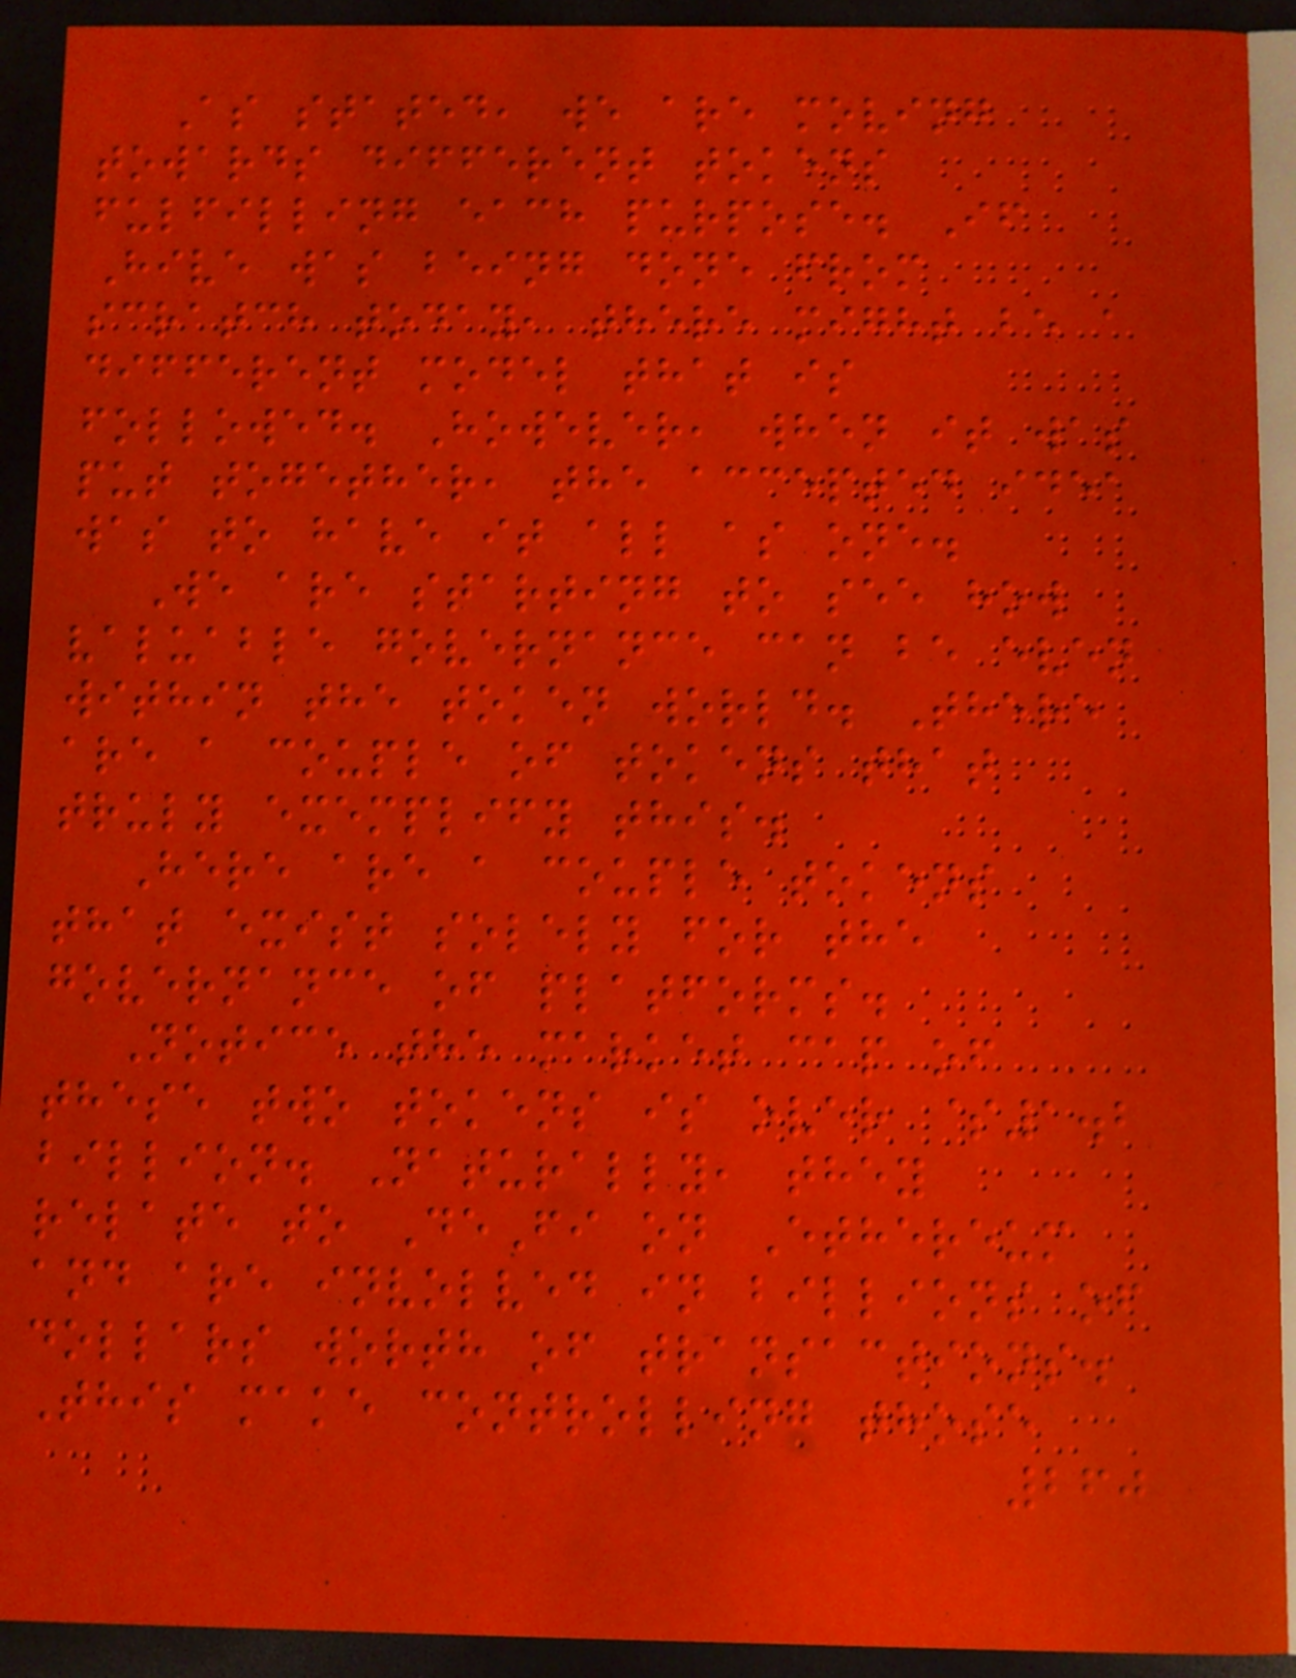As stated, we are moving
towards different tokens
fulfilling each purpose. If
Hive was being done from
scratch today, there might be a
different model that is
followed. However, when it was
put together, the accepted idea
was to have it all as one.
We are starting to see how
valuable governance can be even
within the token world. There
are a couple of tokens that
truly exemplify this.
Here are a couple tokens
that exist solely for the
governance of platforms.
Notice the market cap of
these two tokens is over $1.2
billion. Naturally, they
relate to DeFi on Ethereum
and are involved in billions of
dollars worth of transactions.
This make controlling those
260
